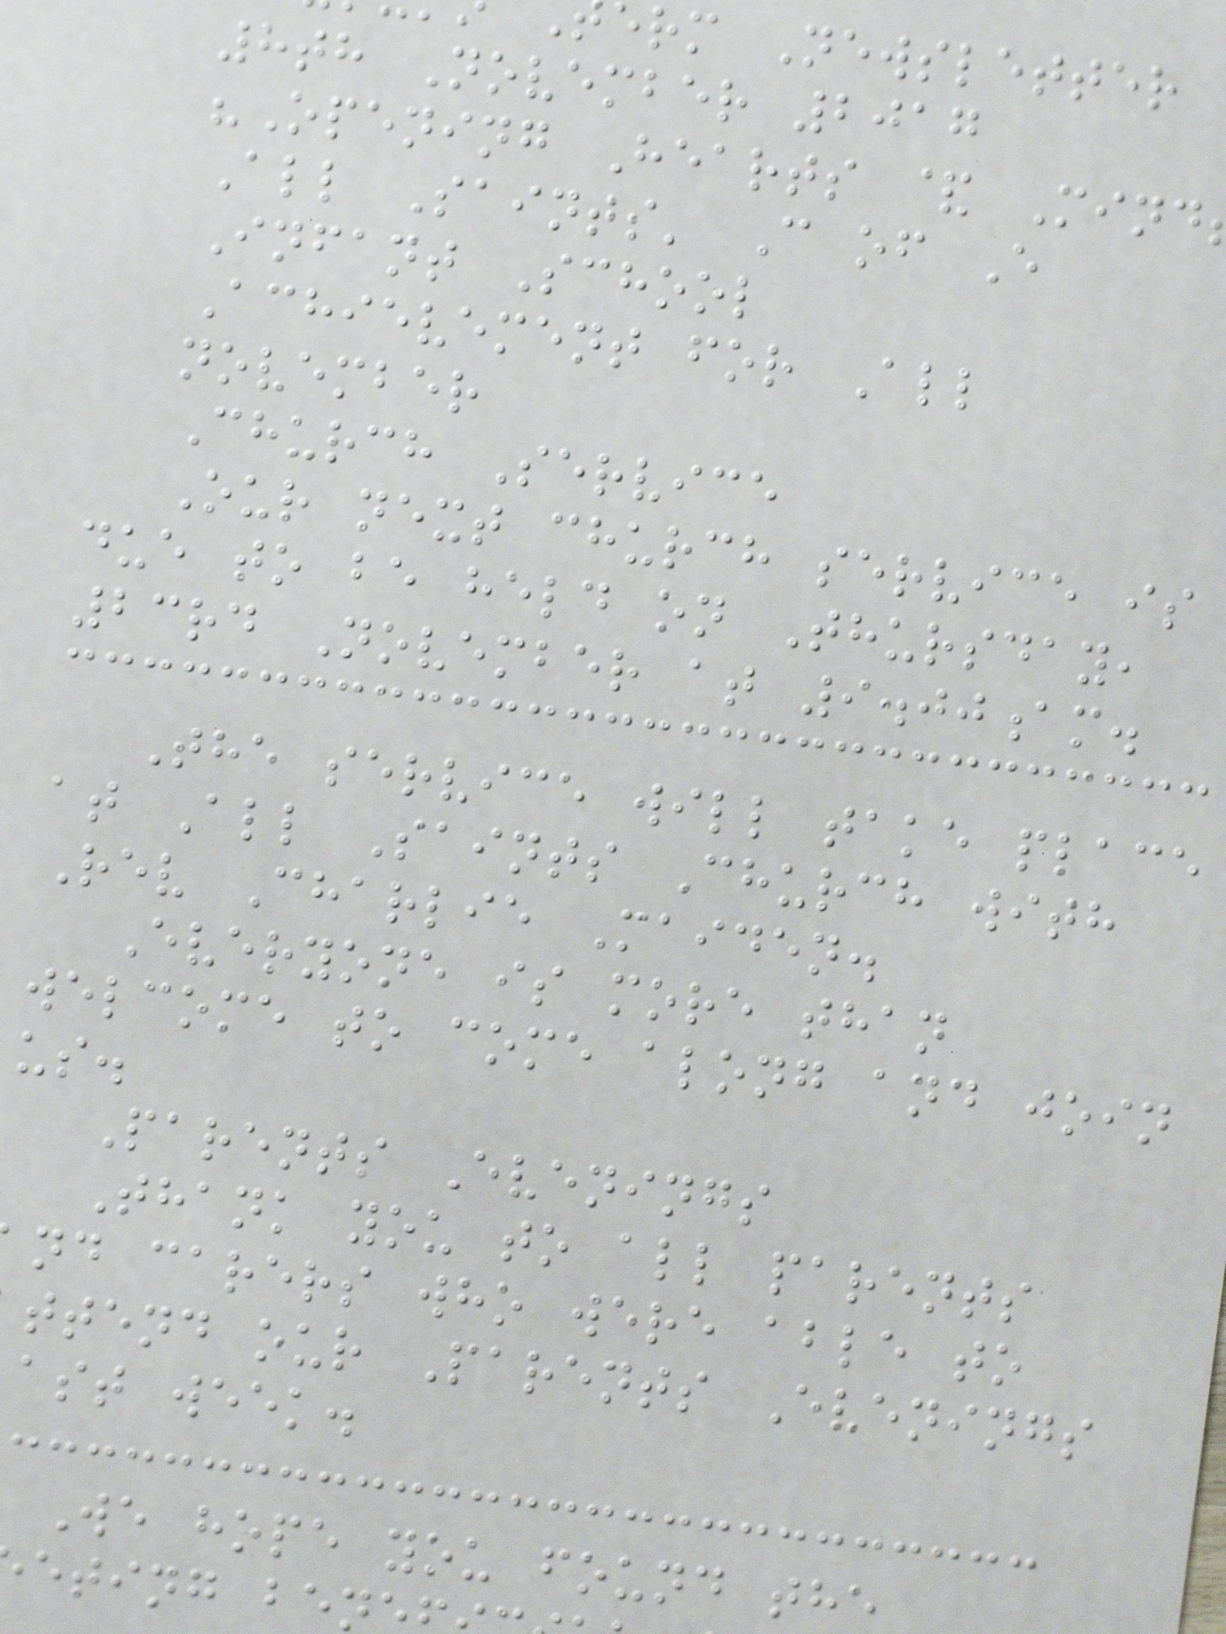rm Newsletter
8th November 2017
"Opening Hearts & Mind
All Saints' C of E
Infant School
Achievement for All
november
Church Service
Our next church service is
due to be held on Thursday,
23rd November at 9.00am.
The service will take place
at All Saints Church with
Rev Charlie Maiden.
Everyone is more than
welcome to come along and join
us.
Parents Evenings
Thank you to all parents
nd carers who were able to
ttend our Parents Evenings
ast week.
We hope you found the
eting ben
